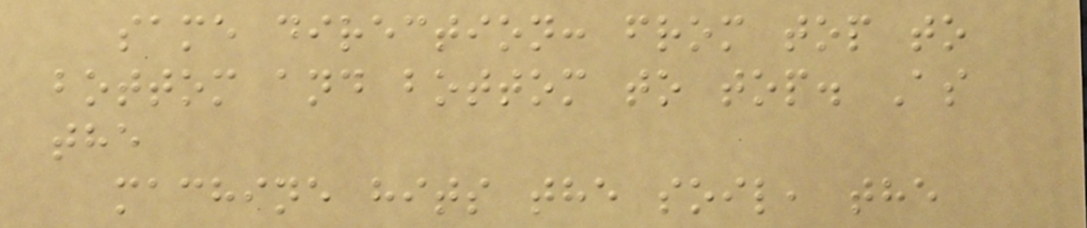same direction: from top to
bottom and bottom to top. As
the
machine hits the soil, the
